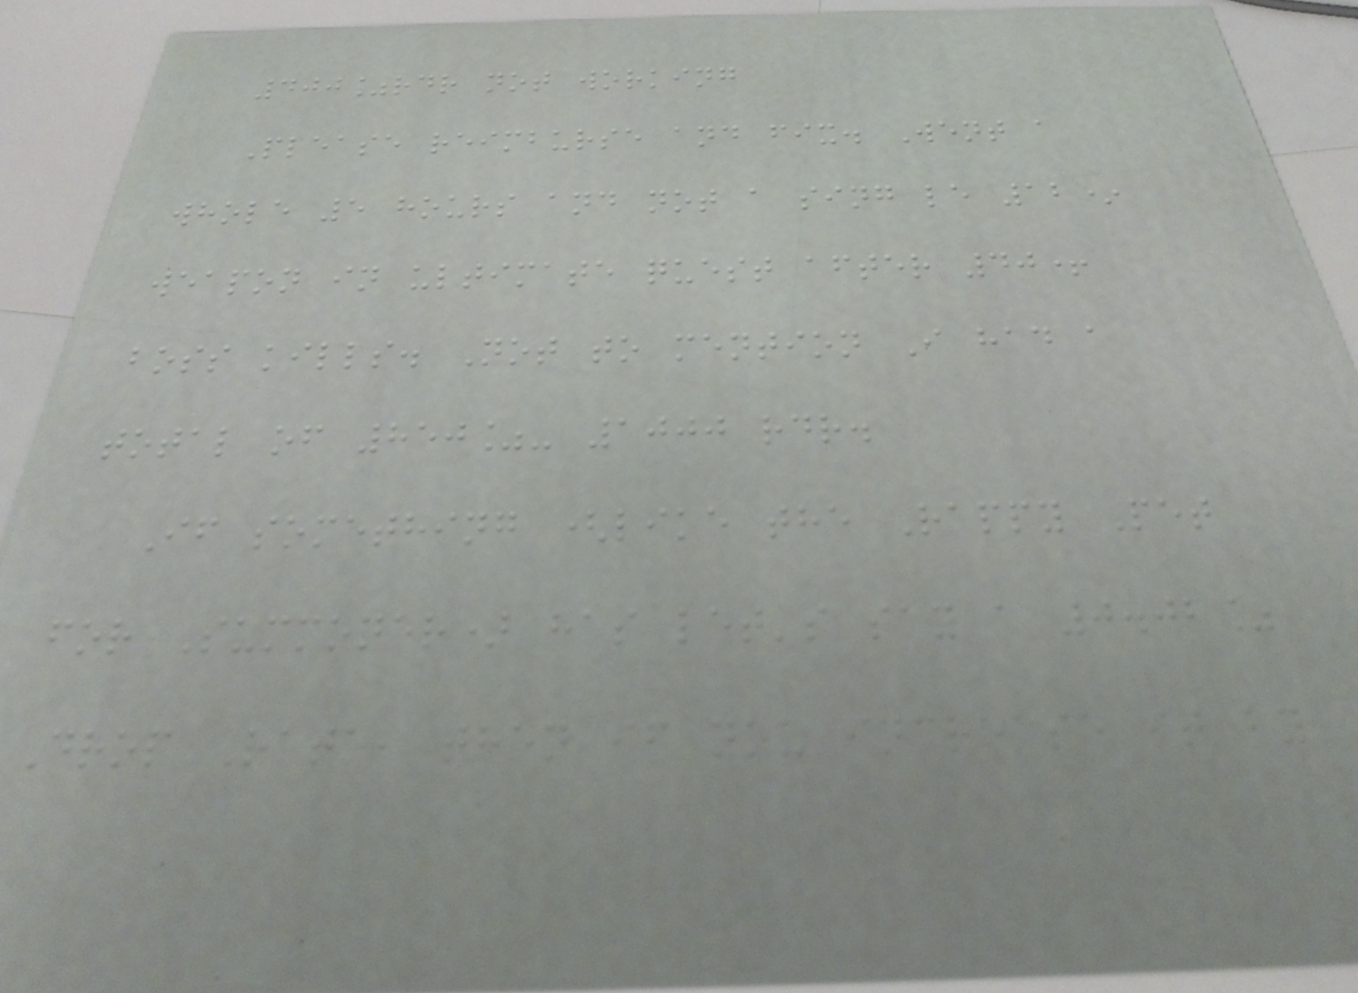400%rdr not working
Please reimburse and fix. Went a
whole 5 hours and not a sing le 12*
weapon in ultimate quest after 40+
boss kills. Not to mention I had a
total of 850%- 1000 rdr.
If something (like the Rappy Pet
for Summoner) has let's say a 0.02%
Drop Rate, then if you increase it by
